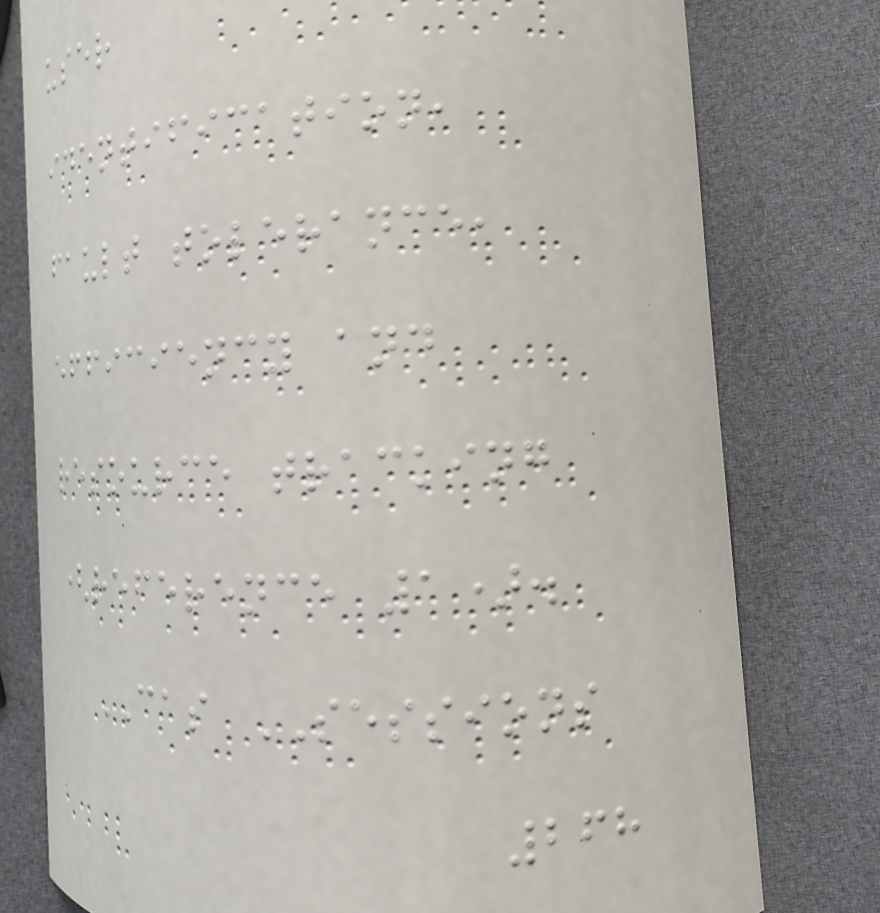user
identification,
fault tolerance,
efficiency and
resource tracking
(reference 1).
CAS SESSIONS
268
